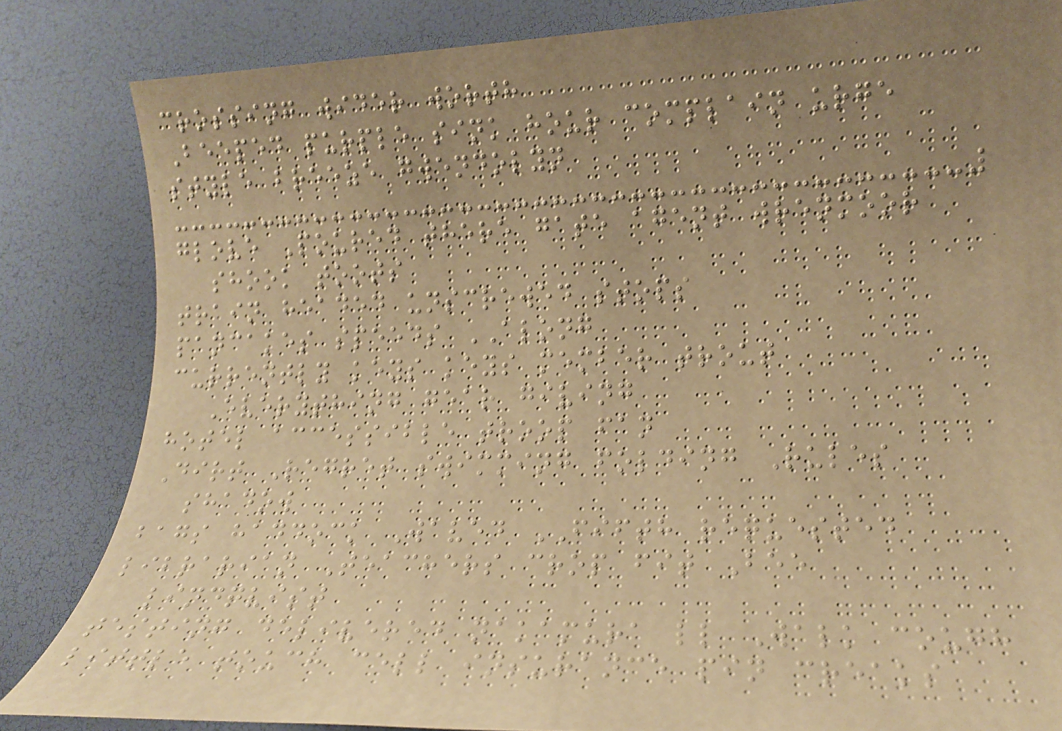crossing wider worth
Beeped purple sink hour complain urge
style breeze gwendolyn
glove Poured there gate agent wrenmoor
shook toots
train headed unscrewed stops
pancakes speeds ALONG
currently keys keys member trout
Everything gear giving
hotel accessible troop fan
Dirt Regret swimming folding Rules
shadow
bags haddock Waved FIFTH requested
librarian Teachers crop fit Bee
lindqvist
testing delivered nakamura ll Walk cough
little touch cell insurance pin creaks
